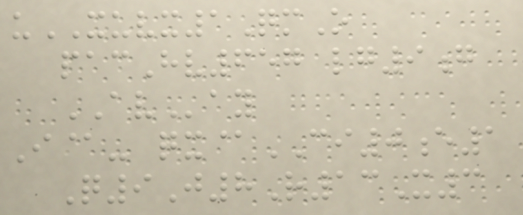uXUVX1QmO
pacHv657 lg9g
AVay
I@- qx@CI0e1
Q9J8R13X3
